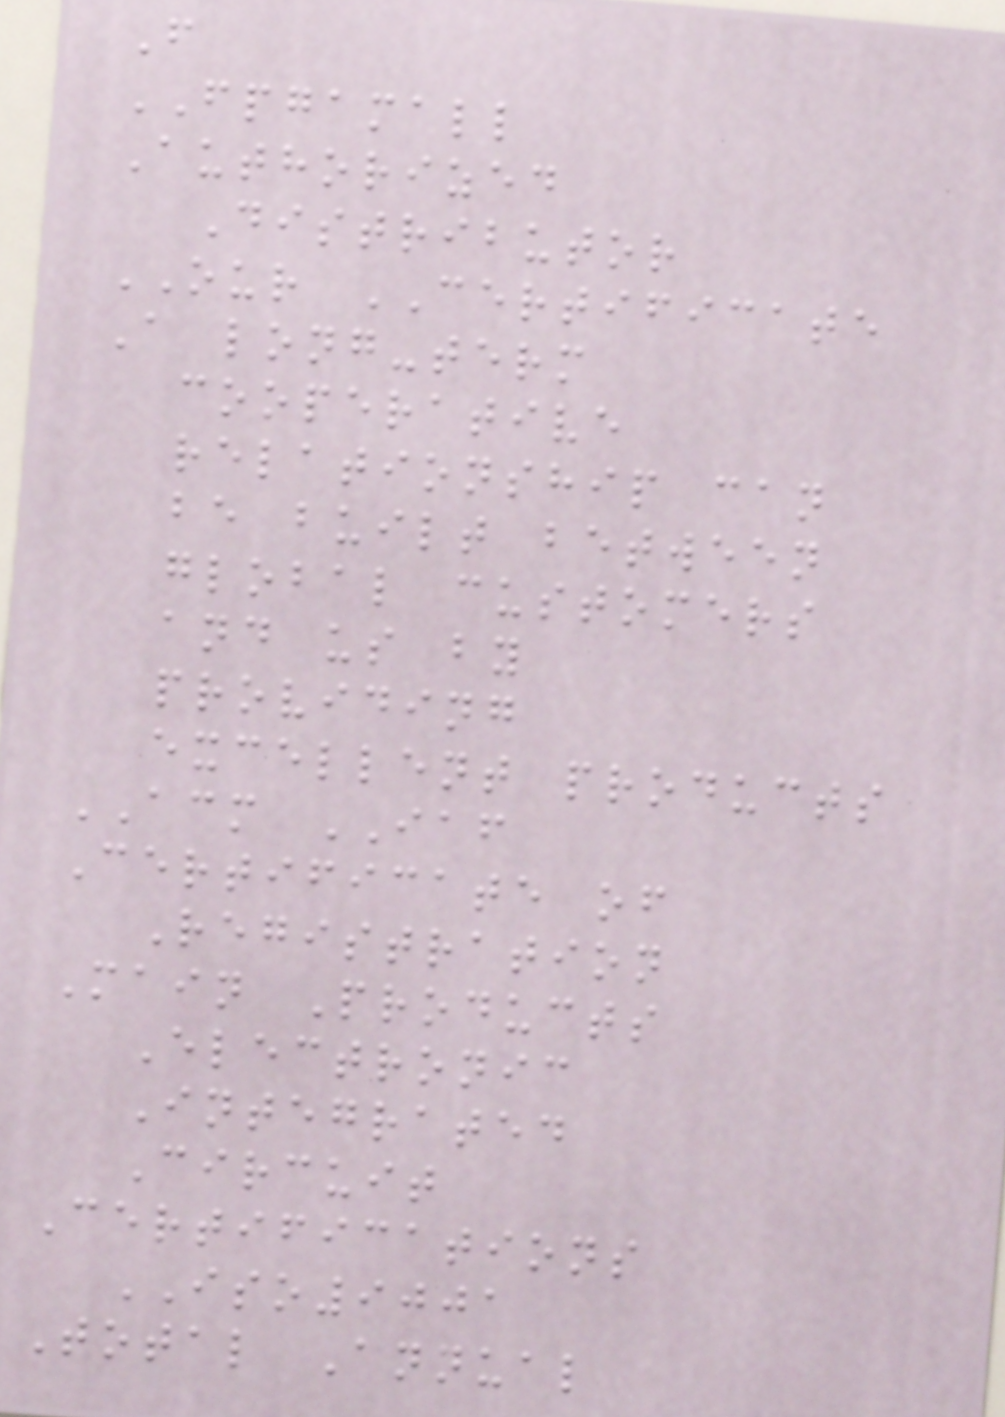F
FPGAMALL
Authorized
Distributor
OUR CERTIFICATE
A long-term
cooperative
relationship can
be built between
global customers
and us by
providing
excellent products
ACM IAF
Certificate of
Registration
Main Products
Electronic
Integrated
Circuit
Certifications
ISO9001
Total Annual
